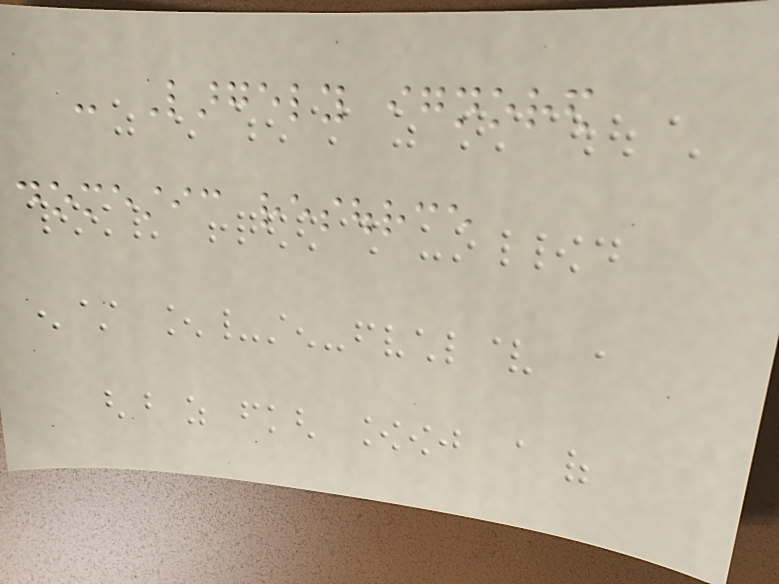- Largely ignored
domestic resource
